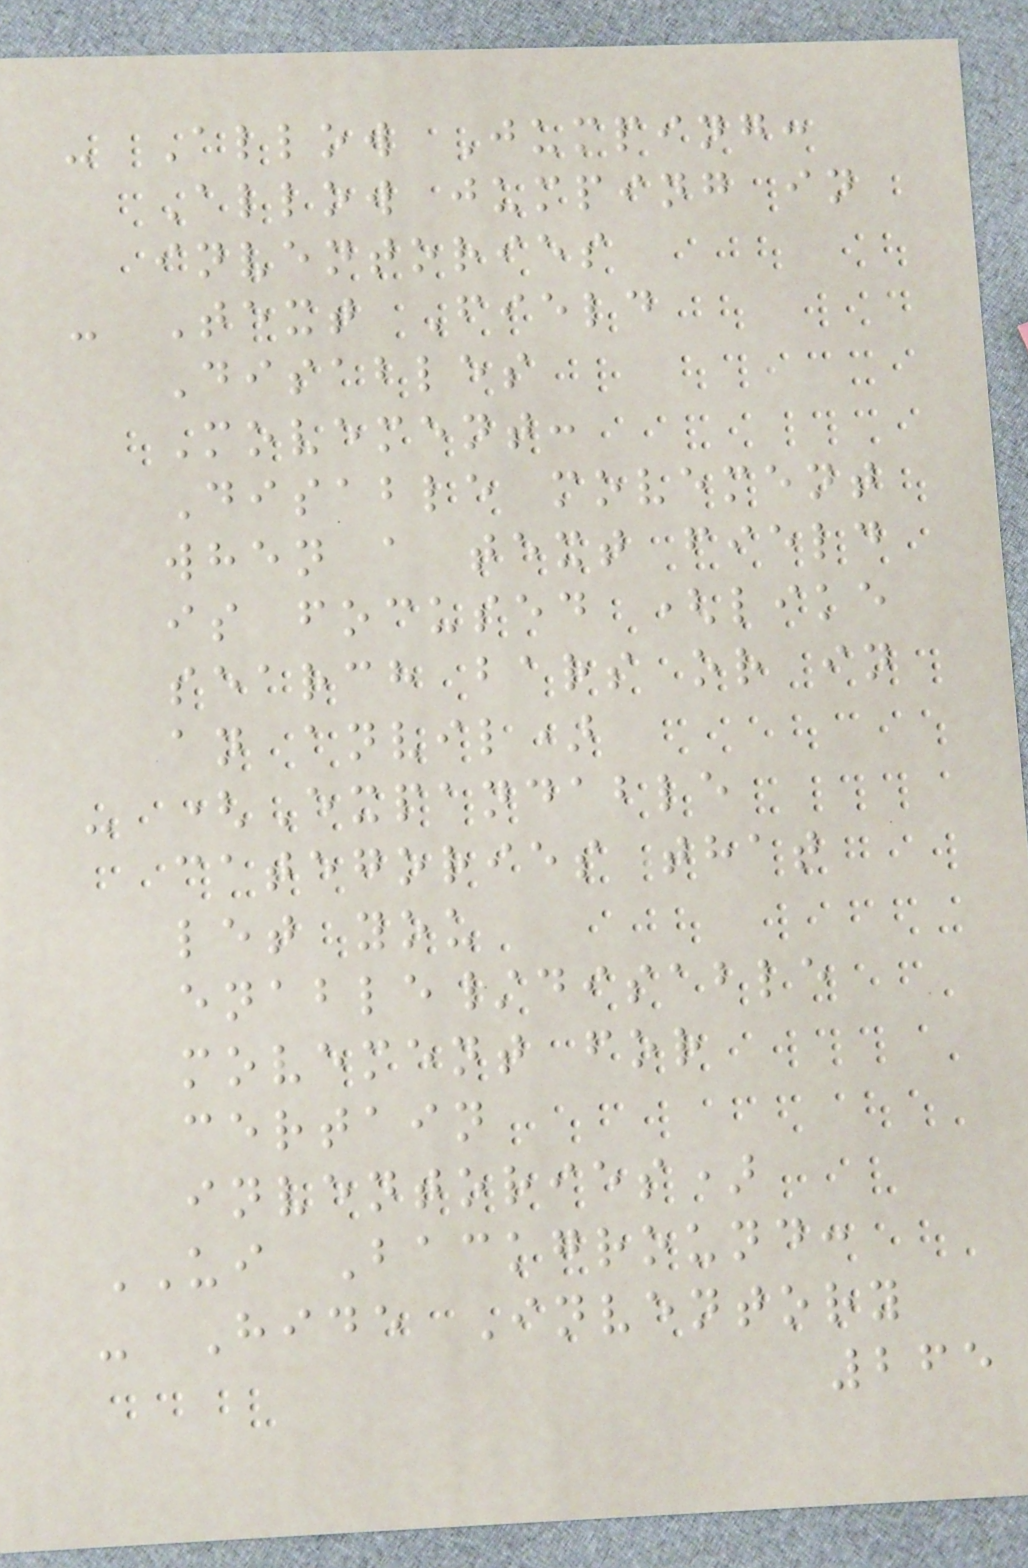- Allow Jumping:
Allow jumping in
inventories
- Text Field
Disables
Movement:
Disable movement
when a text field
is focused (like
search bars or in
an anvil)
- (Expandable
categories that
let you
enable/disable
movement for
certain
inventories)
UI Background:
- Hide Inventory
265
